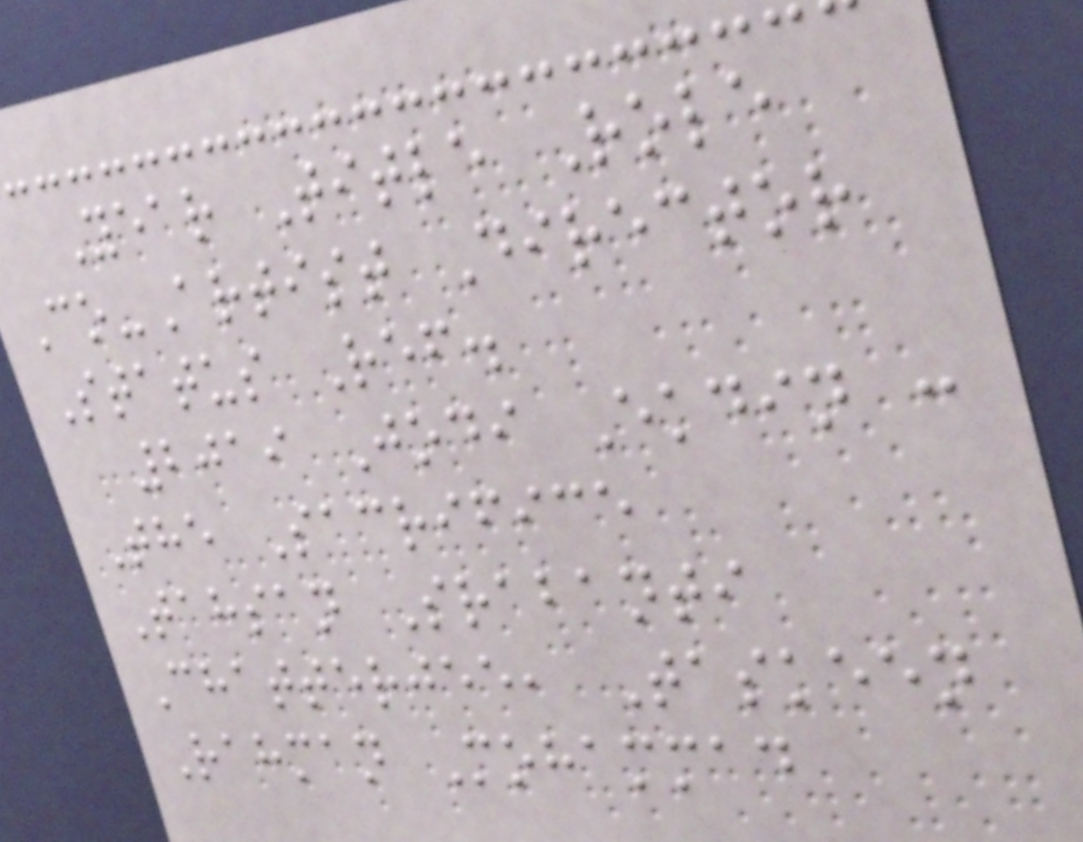Year Title Role
Co-Artist Director
Status Ref.
2019 Jodi Ekdin :
The Sacrifice
Tahsan Srabanti
Chatterjee, Taskeen
Rahman Mohammad
